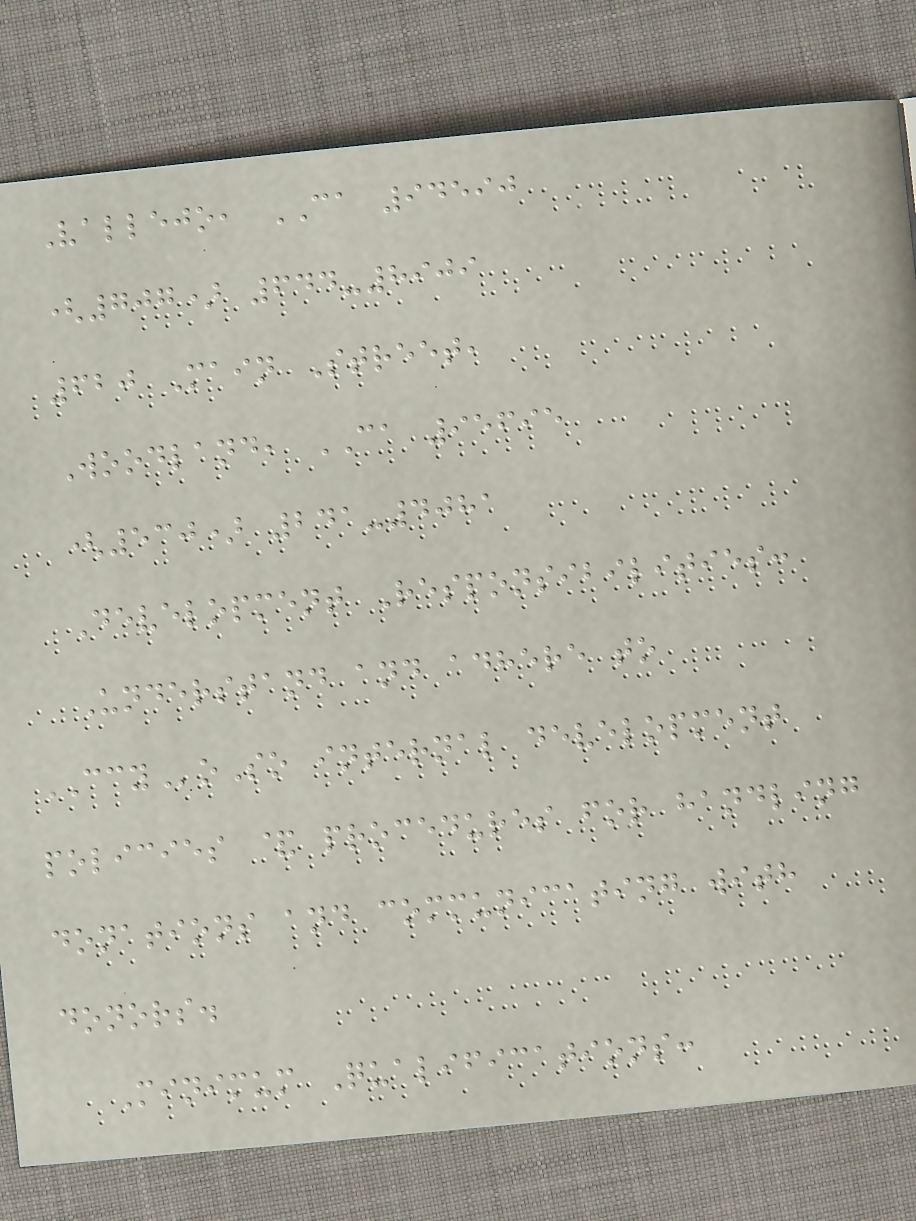Vallejo, CA 94590
(707) 644-8909
620 Main Street,
Woodland, CA 95695
(530) 241-4081
Development Responsibilities:
Understand and adhere to
CCYoSo internal development
policies & procedures for handling
donations and communicating with
donors.
Minimum Qualifications:
